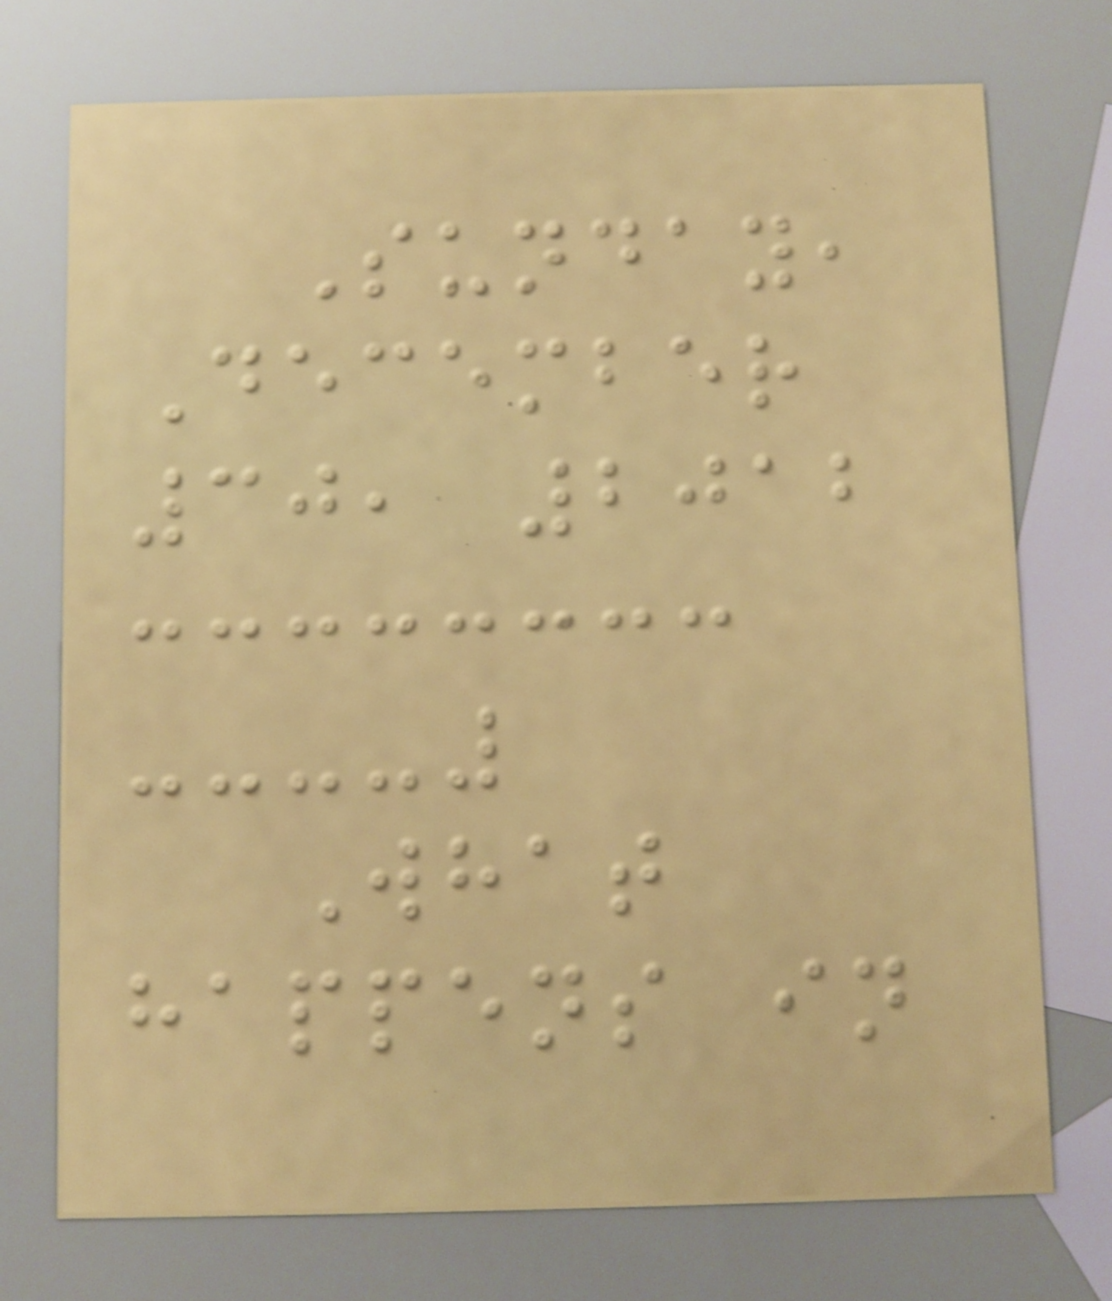Sunday,
December
30, 2012
What
happens in
